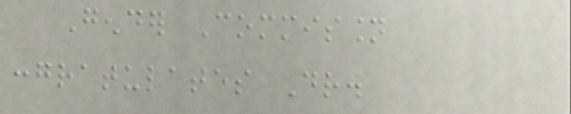Gender Commission
congratulates Dr.
